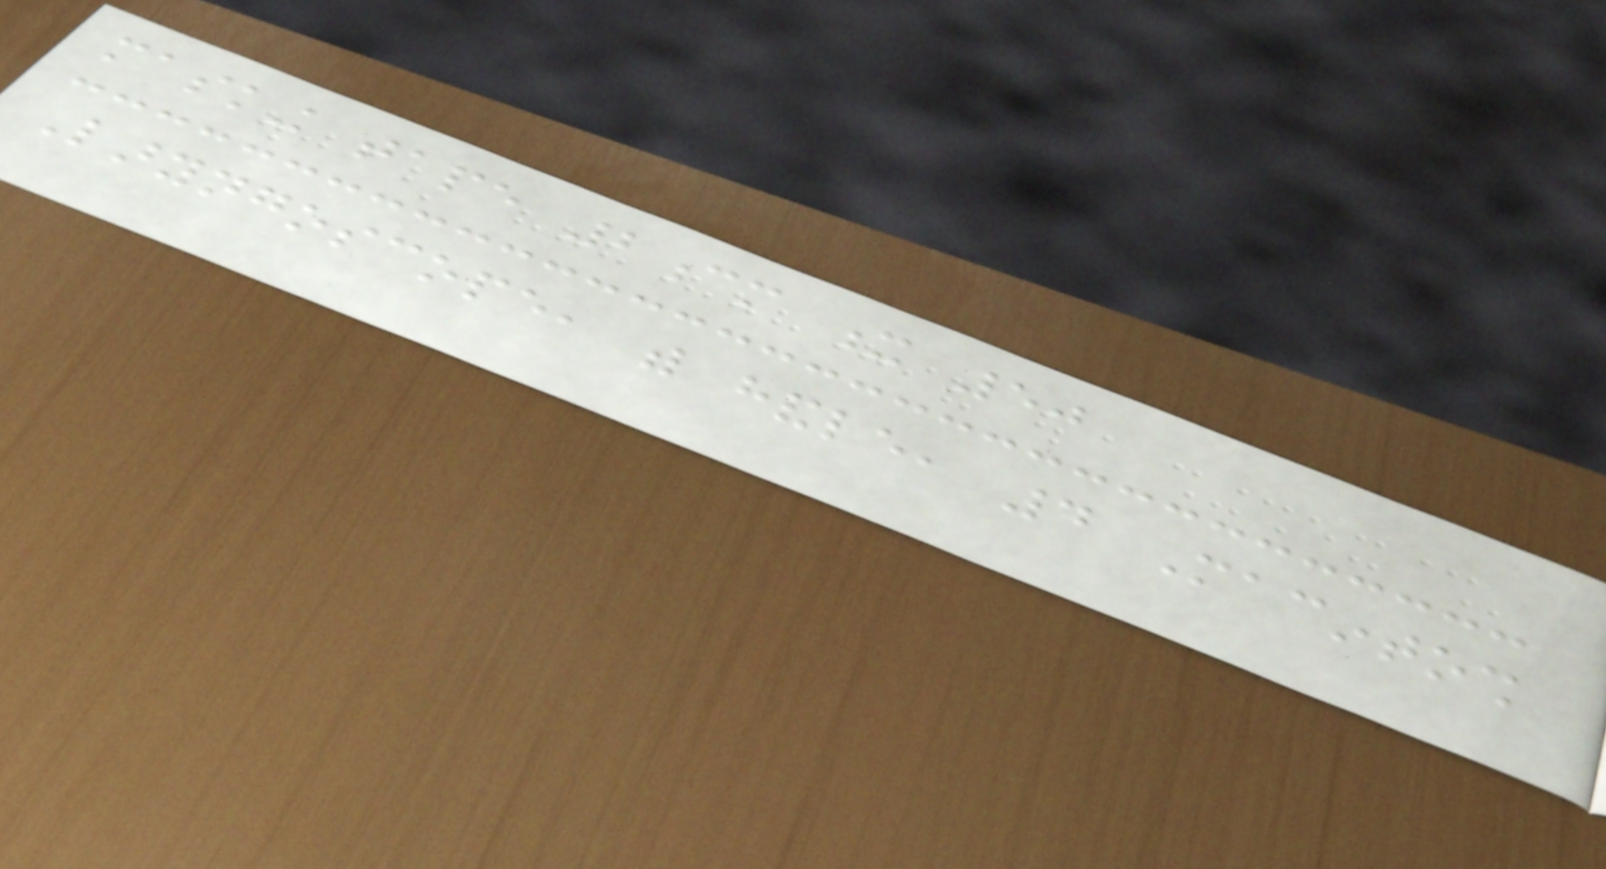masking tape 2cm x 50
Laryngoscope, with handle, 4 Macintosh
